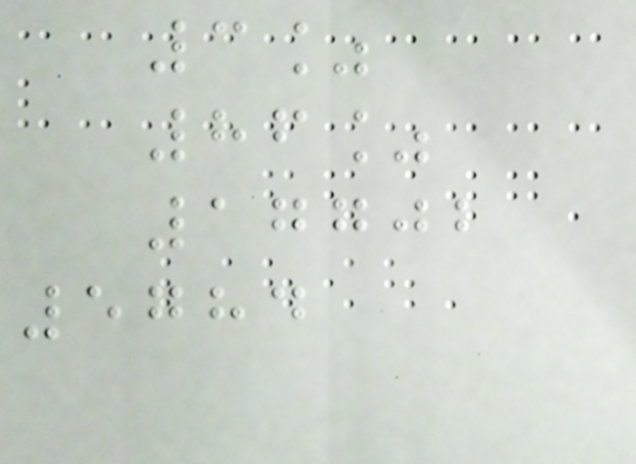3%
86%
17702
5784
